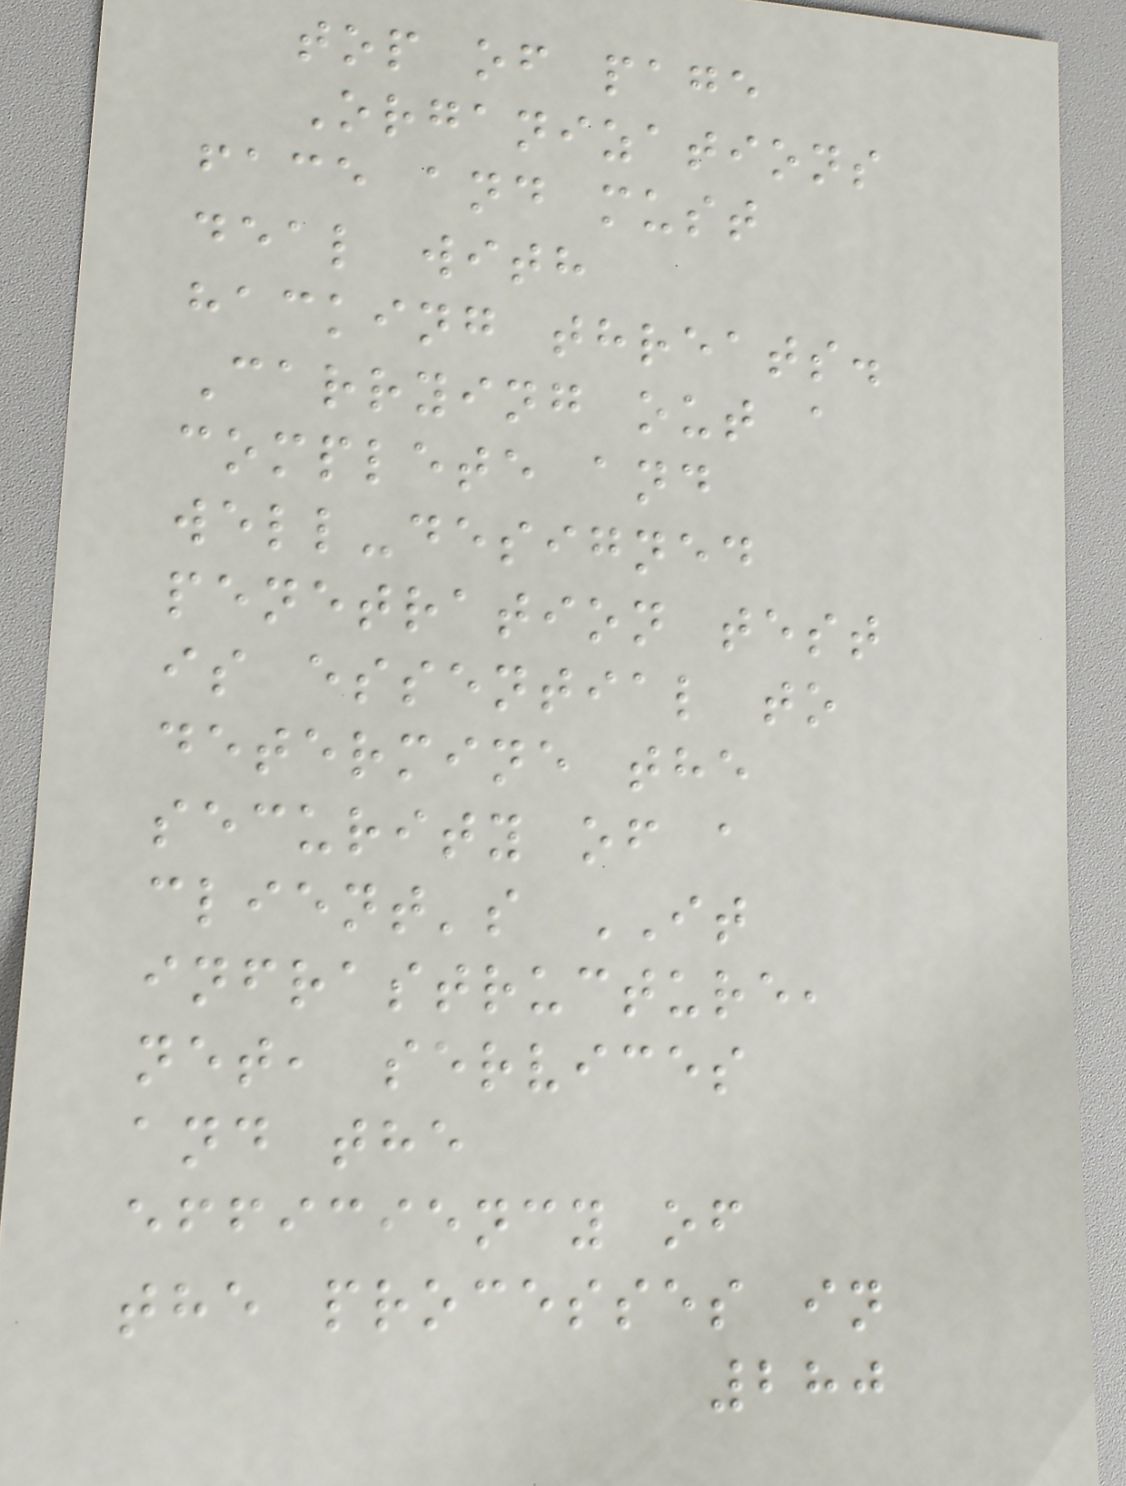top of page
Organizations
face and must
deal with
hacking threats.
Carrying out a
complete and
well-designed
penetration test
is essential to
determine the
security of a
client's IT
infrastructure,
net, services
and the
efficiency of
the processes in
280
